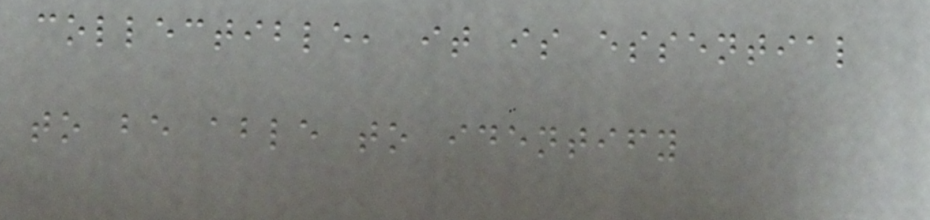collectible, it is essential
to be able to identify
